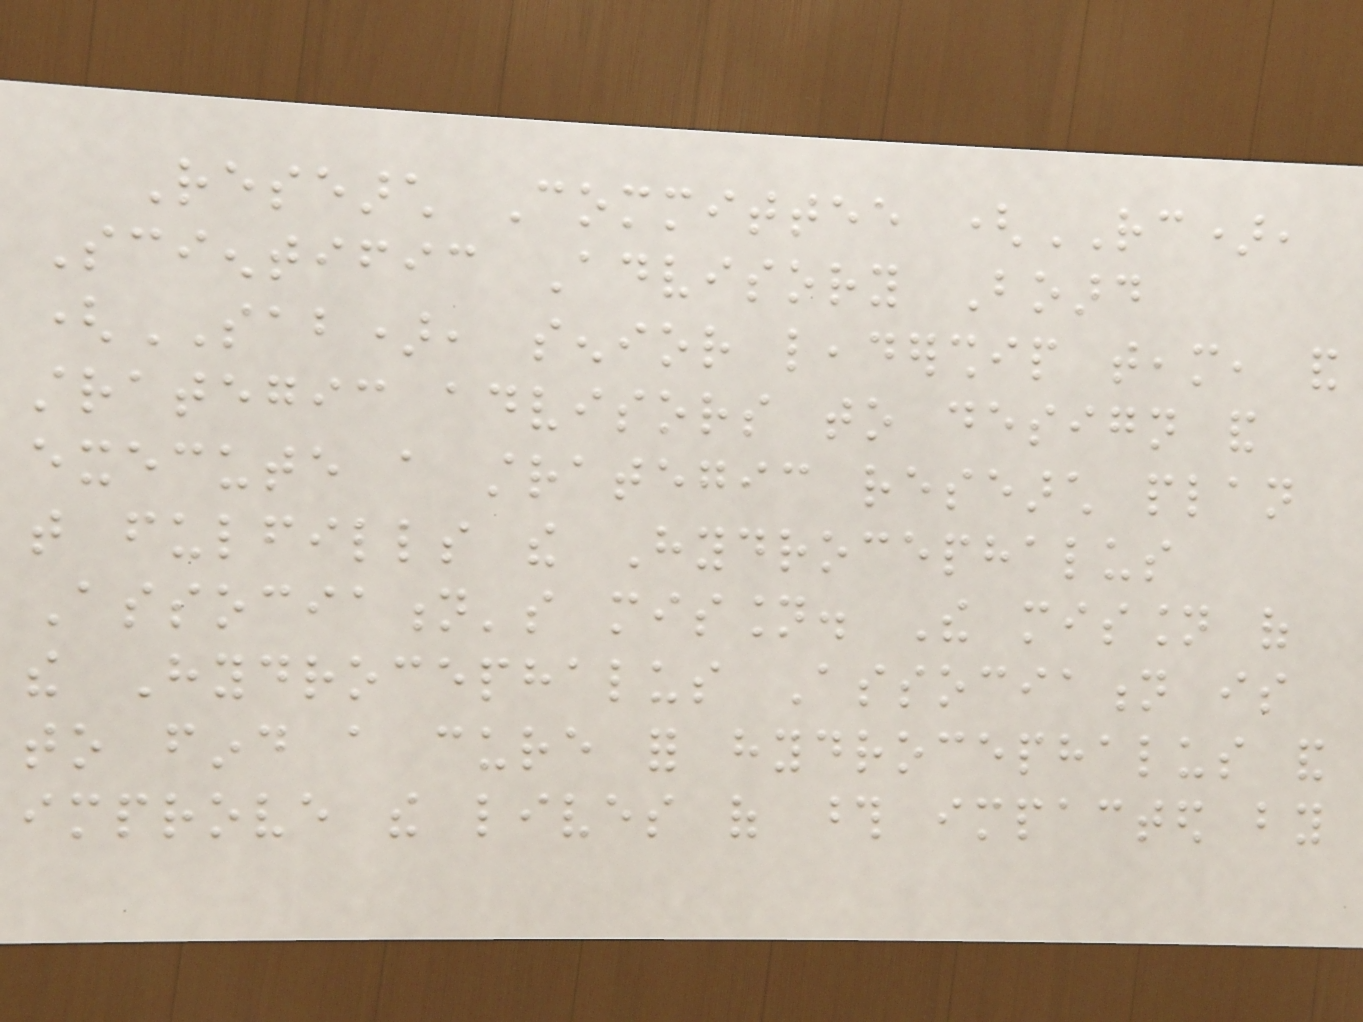Research Committee (RC),
Scientific Advisory Board
(SAB), senior leadership team, and
strategic advisors to design and
execute a strategic research plan
that fulfills the Hydrocephalus
Association's mission. The mission of
the Hydrocephalus Association is
to find a cure for hydrocephalus and
improve the lives of those impacted by
